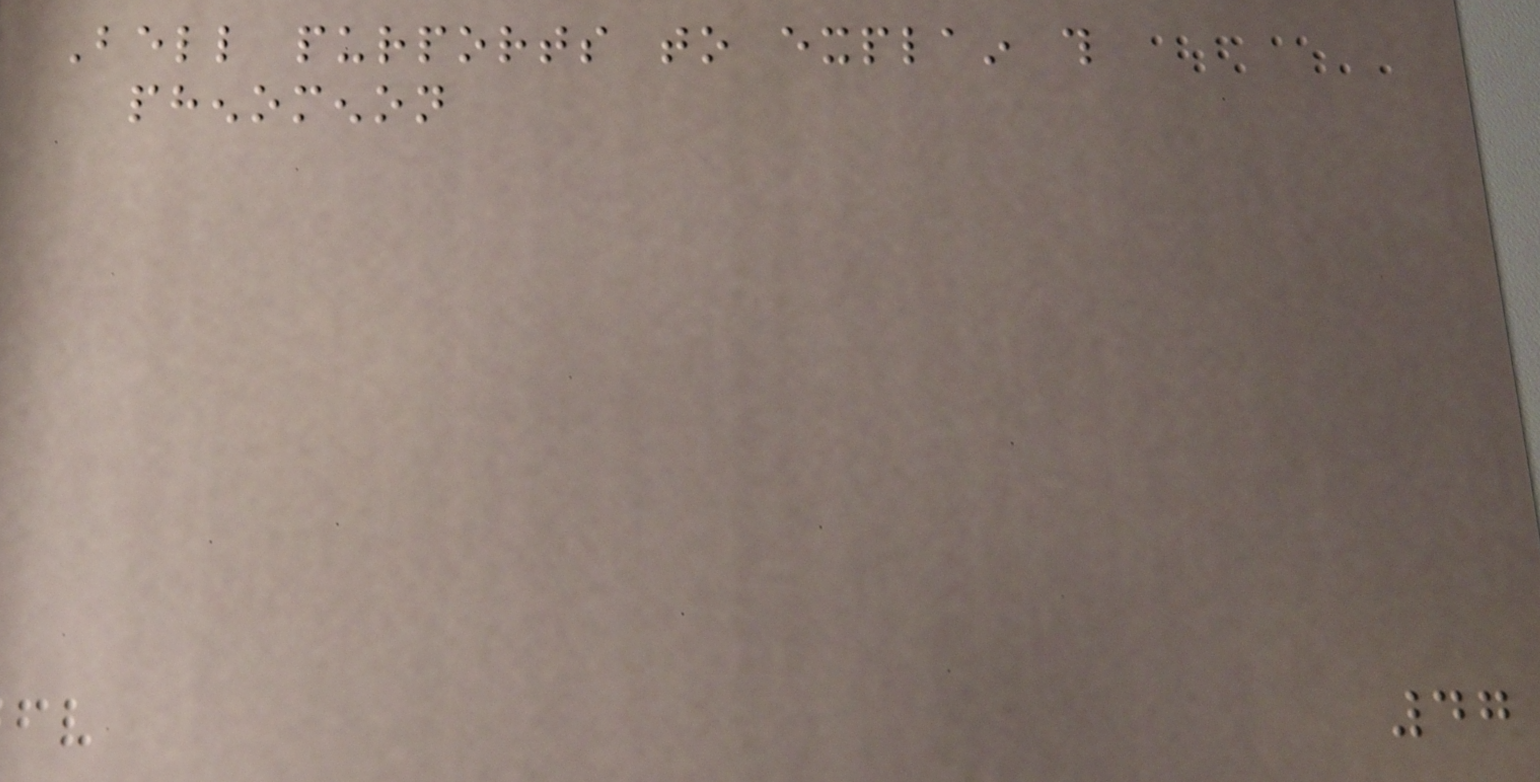Bell purports to explain this
phenomenon
47
